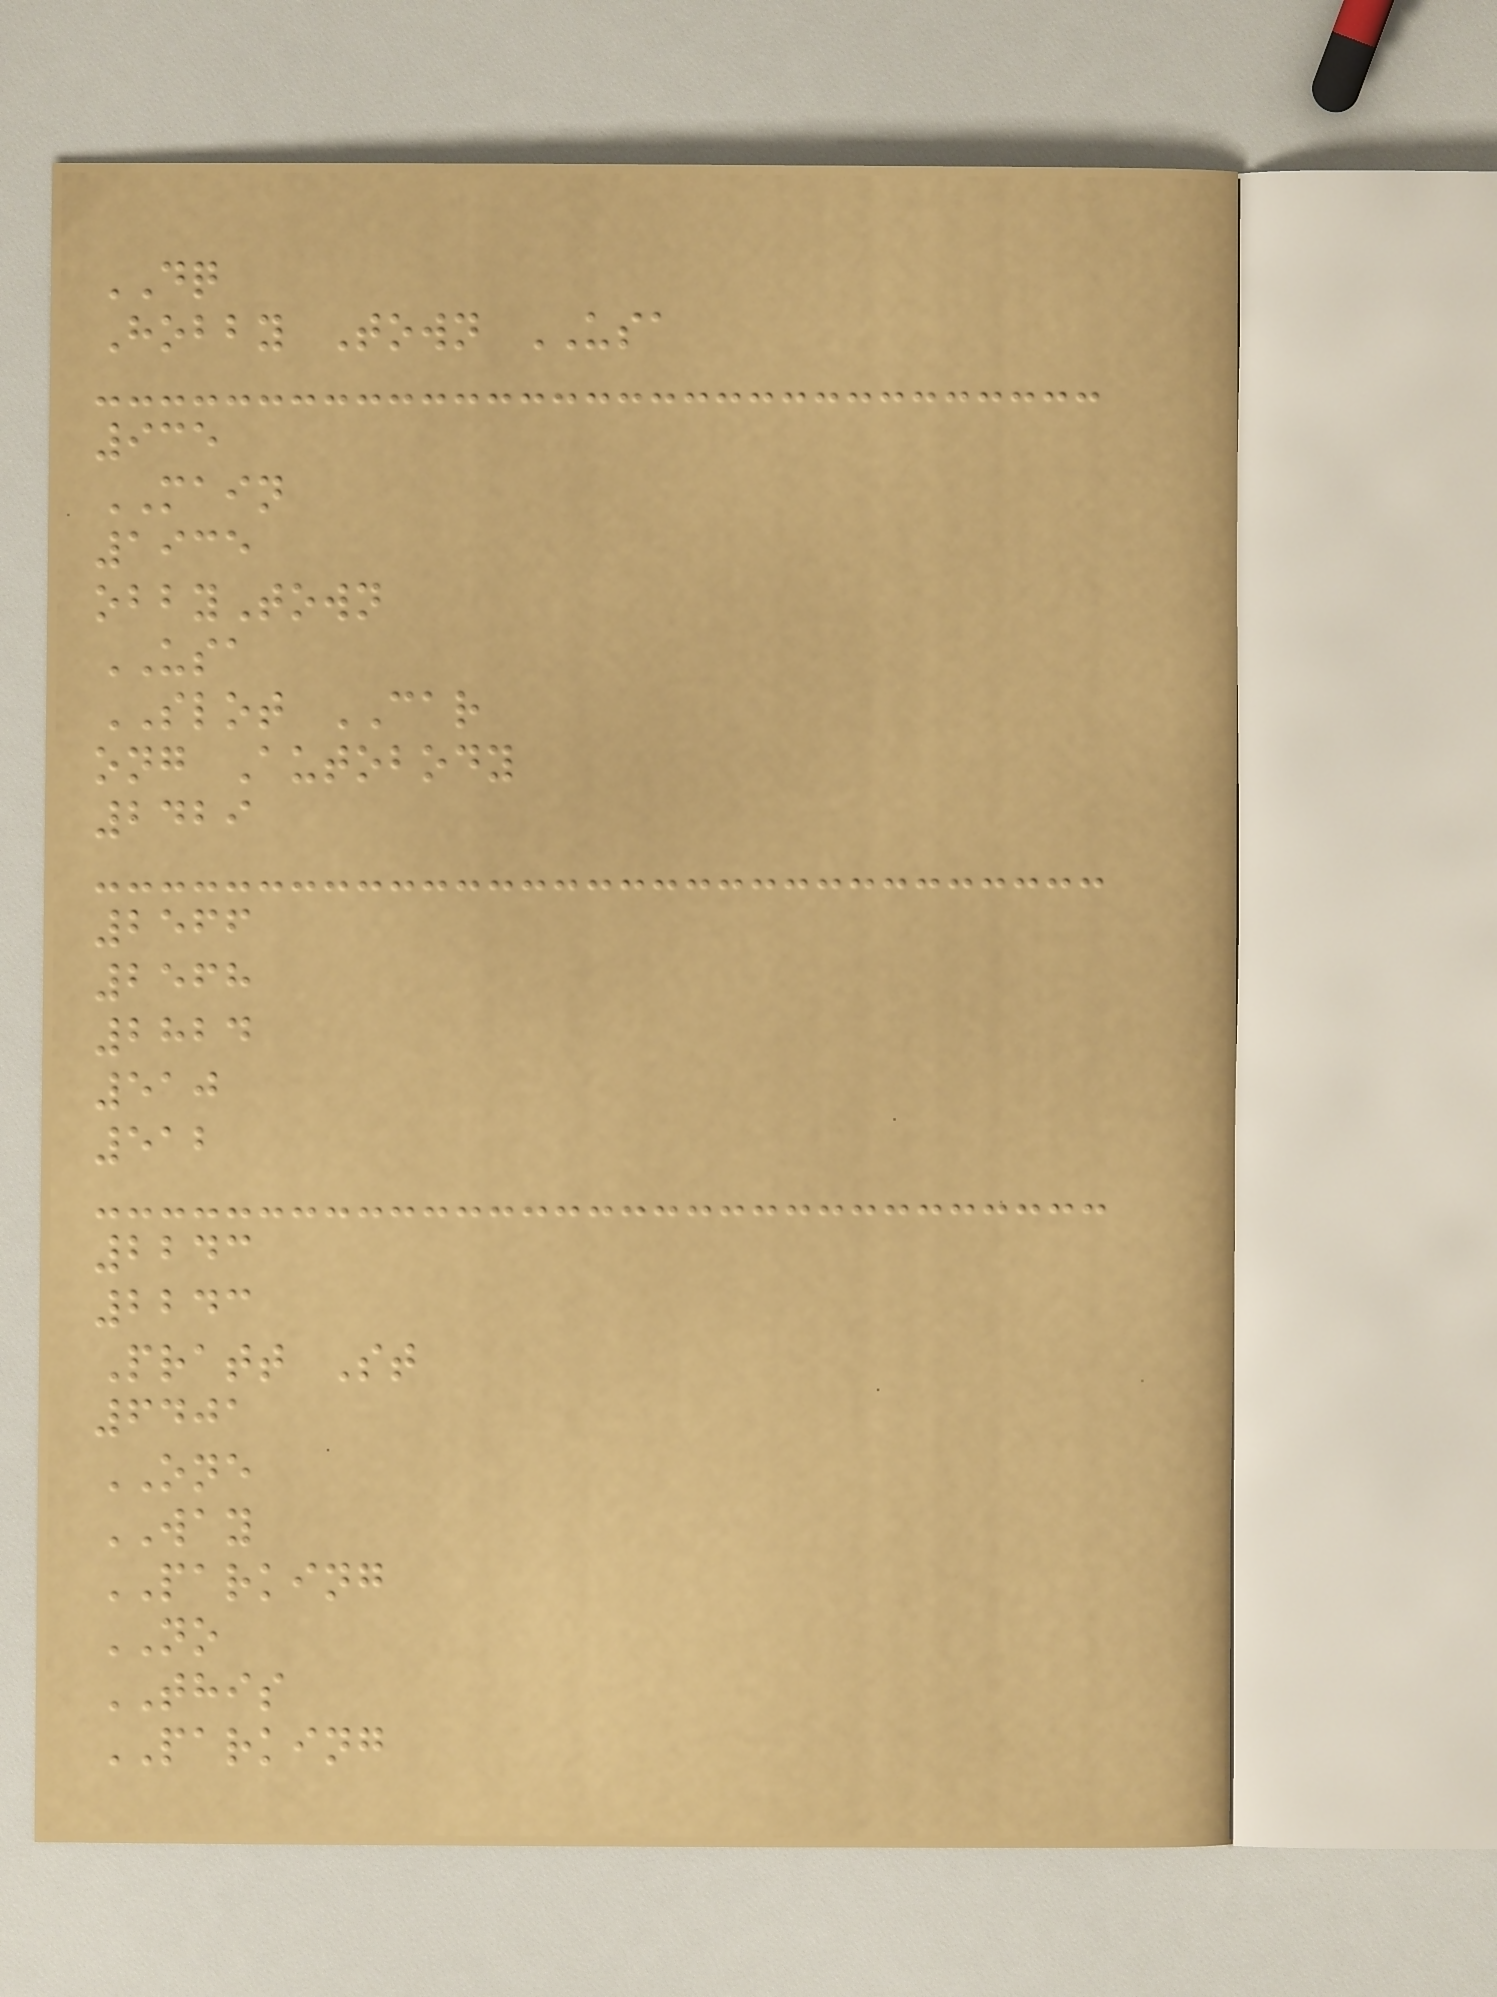DQ
Hobby Town USA
935
MAIN
1935
obbyTown
USA
SLOT CAR
ong Autobody
2429
2566
2568
2824
510
512
2243
2243
Pratt St
6401
ONE
WAY
PARKING
NO
THIS
PARKING
